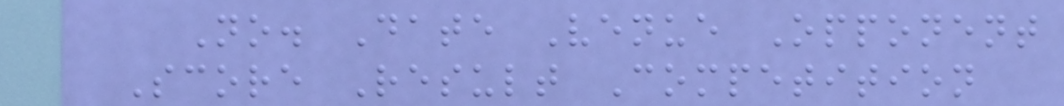No. Date Venue Opponent
Score Result Competition
